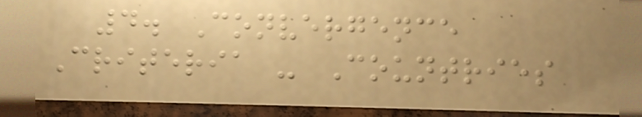4. Convergence
Criteria - Countries
